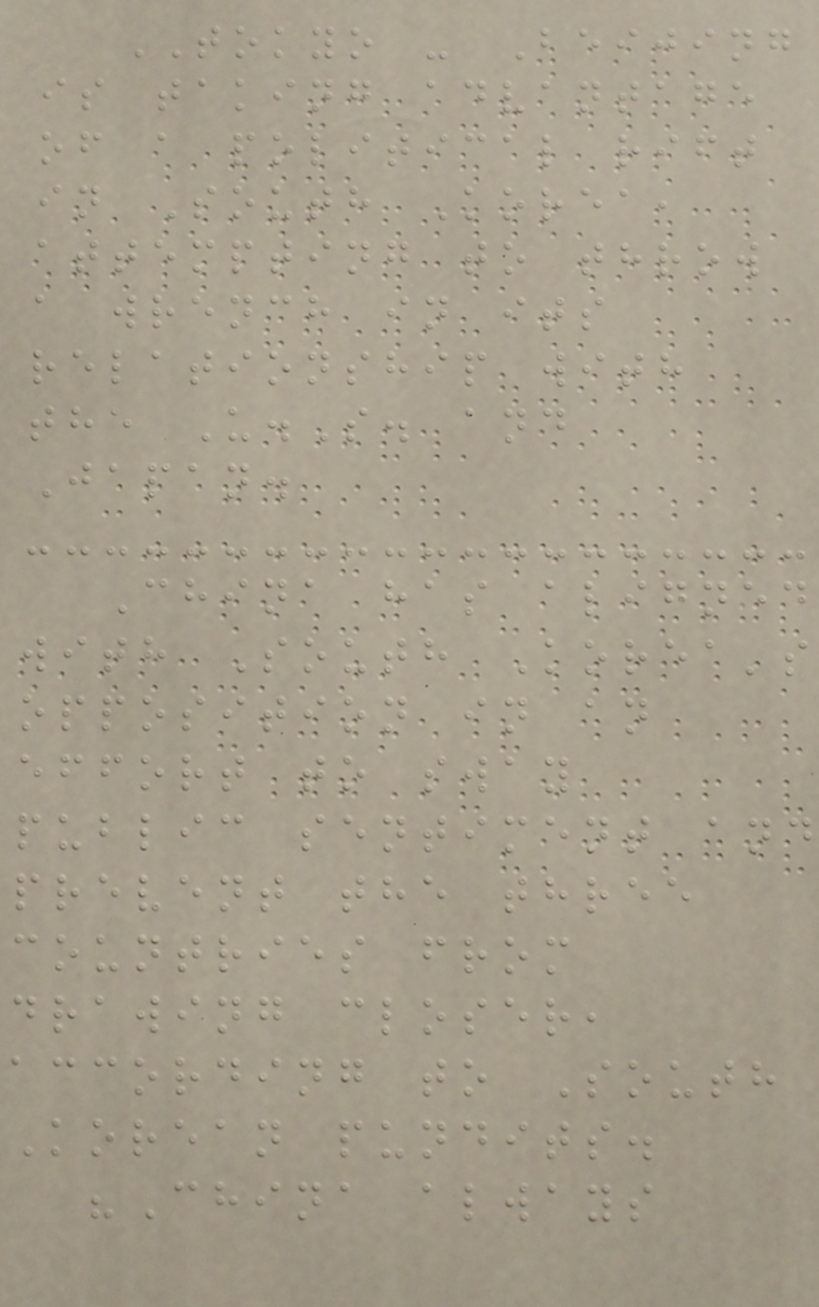TOKYO - Beijing
is taking advantage
of a political rift
in South Korea,
attempting to throw
a wrench in its
relationship with
the U.S. and
Japan.
China has aligned
with South Korea's
opposition in an
effort to sway
public sentiment and
prevent the three
countries from
drawing closer,
according to South
Korean pundits.
"China always
